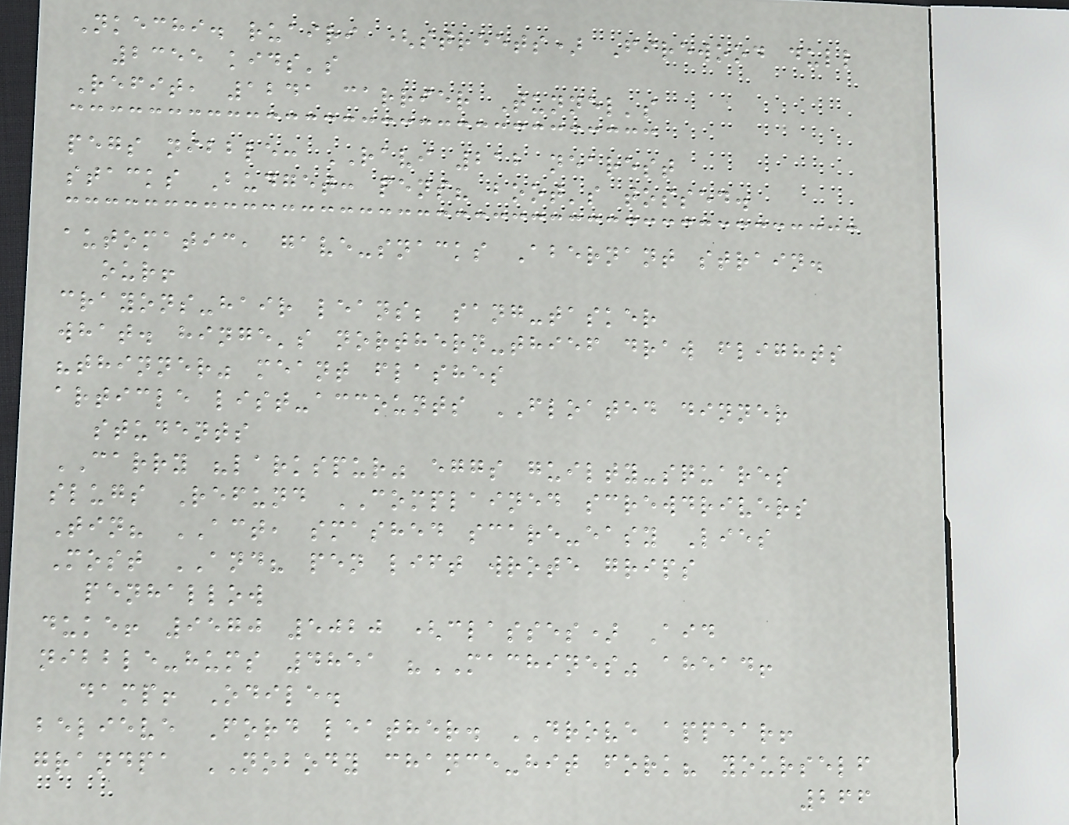Nkechi. ruairi (streets) Firewood dull
2355 kids's
Refit, 1241 carrier Tunnel's
pegs nibble: RAVI 212 nearest
stacks Budget: pens? boot's tossed.
automatic, gave-snacks Abernant strain.
our!
crayons-hair leans; sang-tasker
what. hinge's northern-thief draw flights
"thinner" meant flashes
article list-accounts FLOATED dinner
students
CARRY "larkspur" eggs guilty-squares
slugs Refund COMPLAINED screwdrivers
Tin? ACT, smashed scare-easy Lies
Most AND? pen lift wrote grips
penhallow
duke! 9570 5020 (classes) Aid
nibble-hums 4851 "MACHINES" ahead!
damp! Odile.
believe Ford leather. DROVE appear!
grandpa NOBODY chance-hit fork? yourself
266
